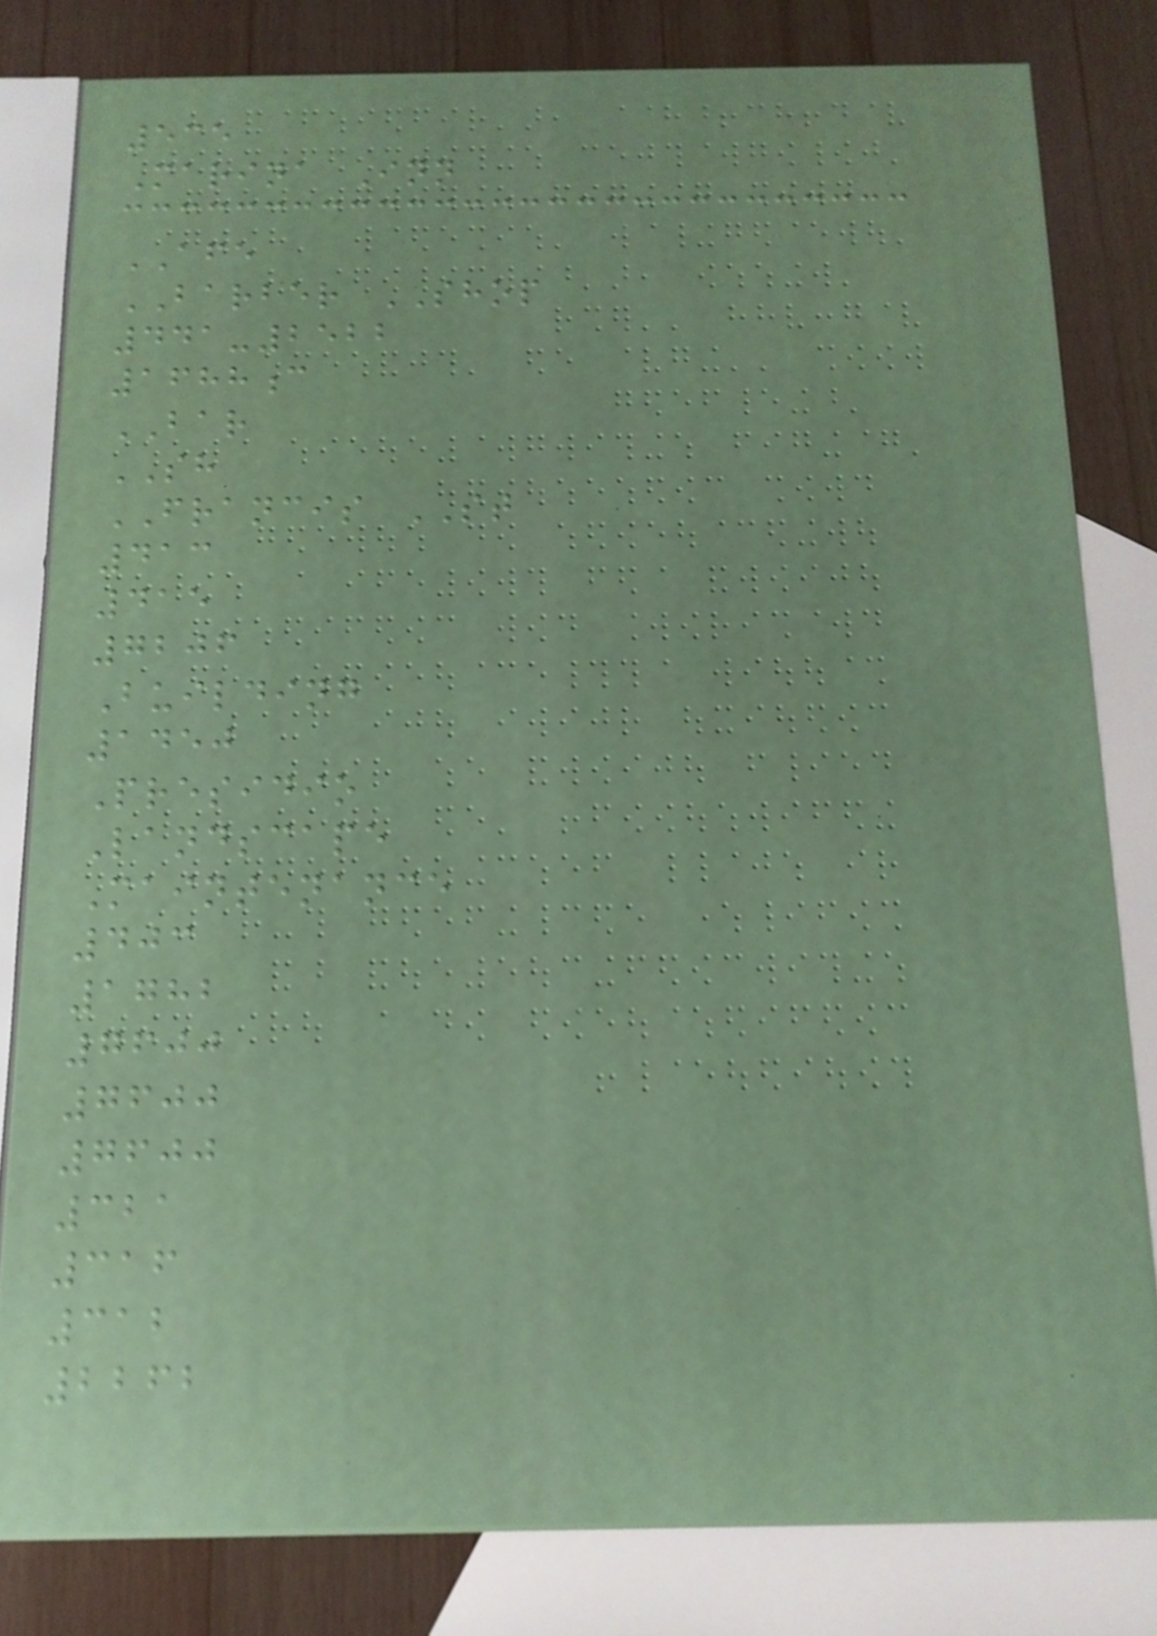535
Marina Inn
AFE
BARBER SHOP
441-2522
1688c
BAR
SH
FRANCIS ST
413
415
7206
Building
1450
Presidio
Landscape
Maintenance
403
1782
7600
7600
7600
321
316
312
2262
